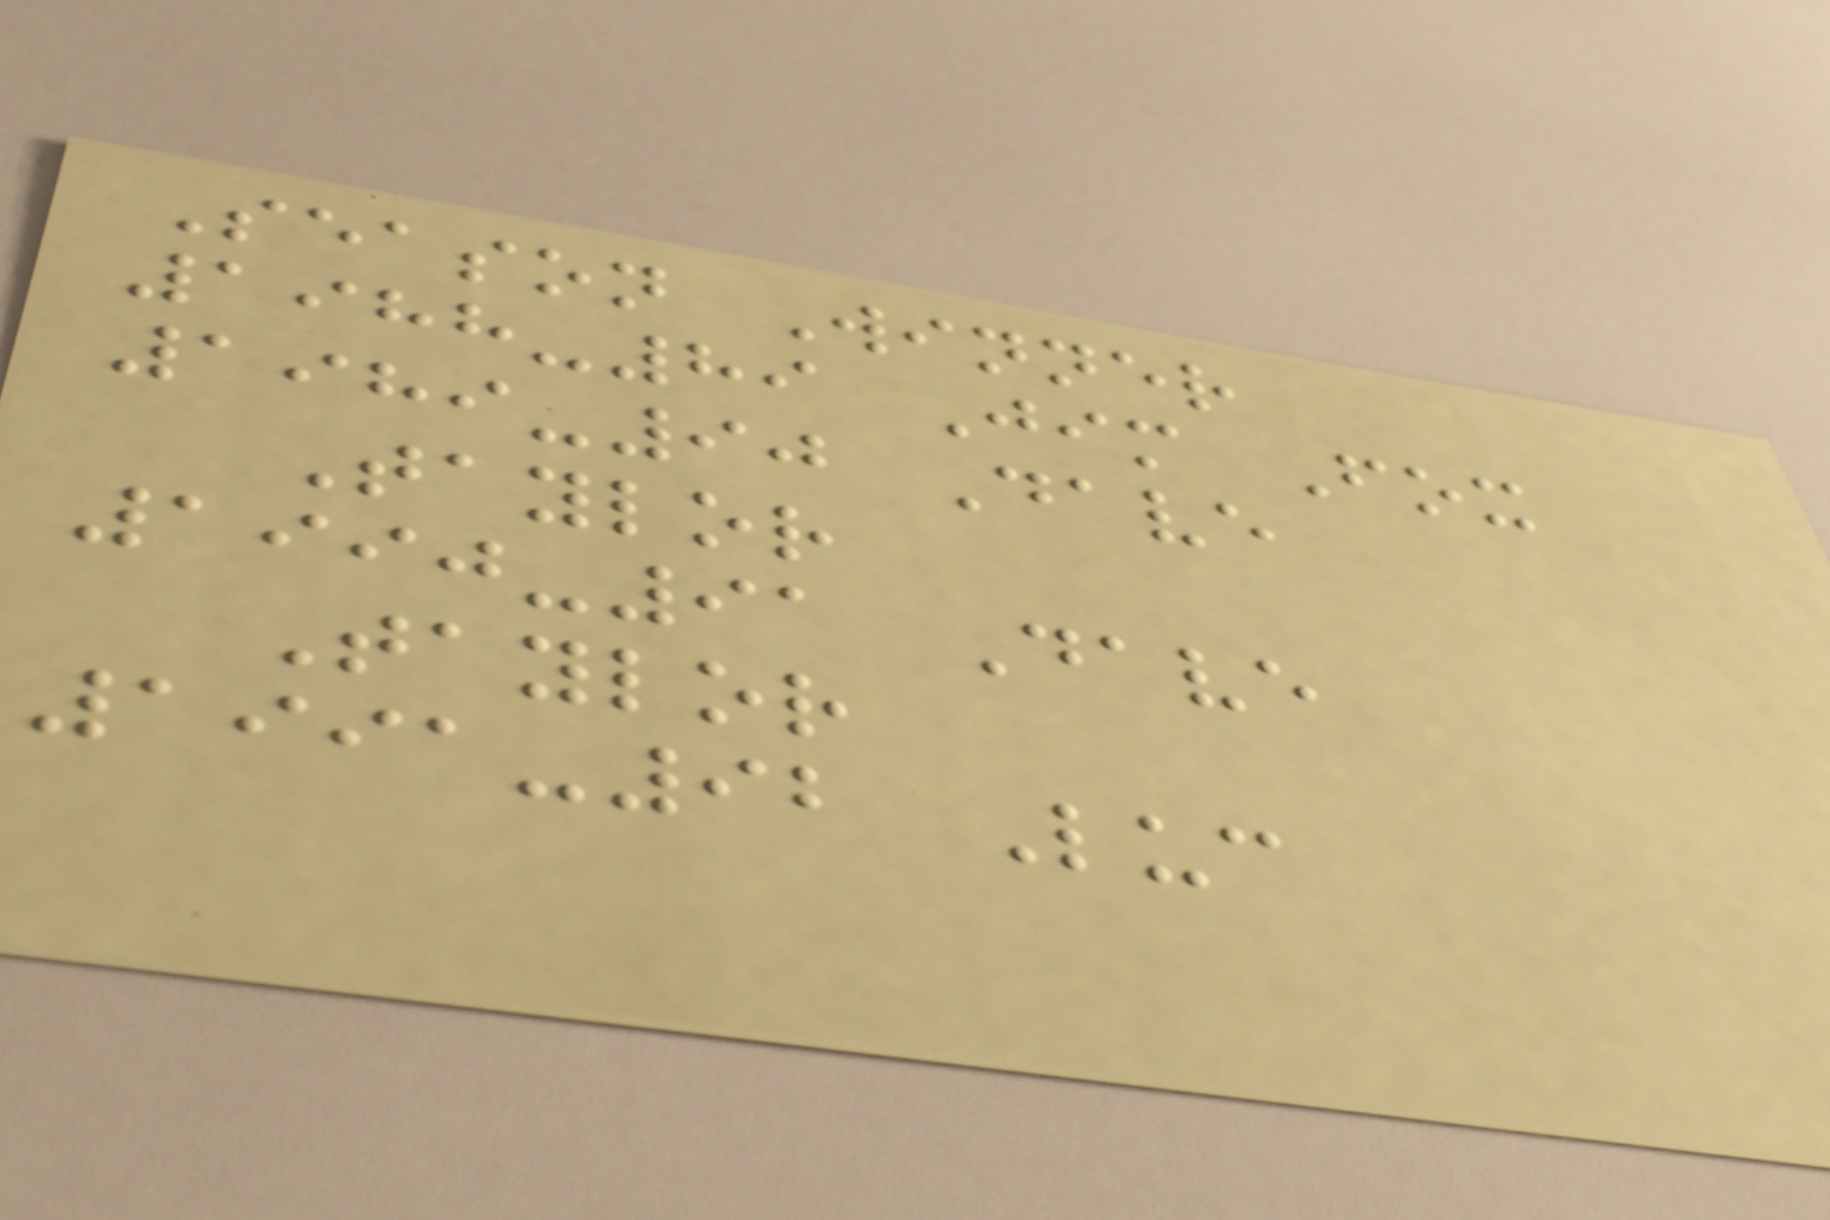Season Winner
1988-89 Jim Fox
1989-90 Dave
Taylor
1990-91 Dave
Taylor
1991-92 Luc
